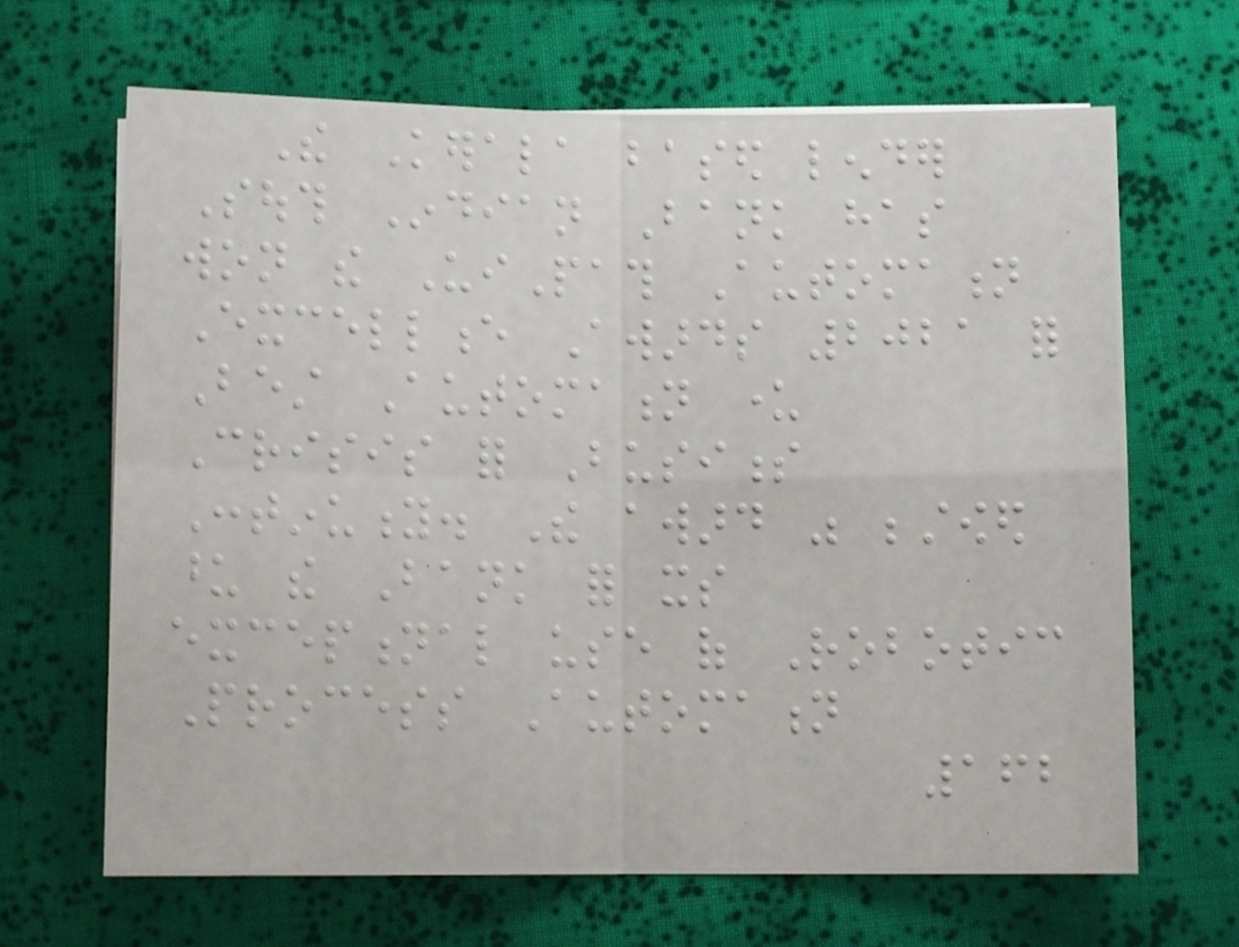The Kerala based lender
South Indian Bank has
won the UiPath Automation
Excellence Awards 2021 for
Best Automation under
Crisis for Business
Continuity. The award was bestowed
upon the Bank for its
exceptional use of Robotic
Process Automation
162
